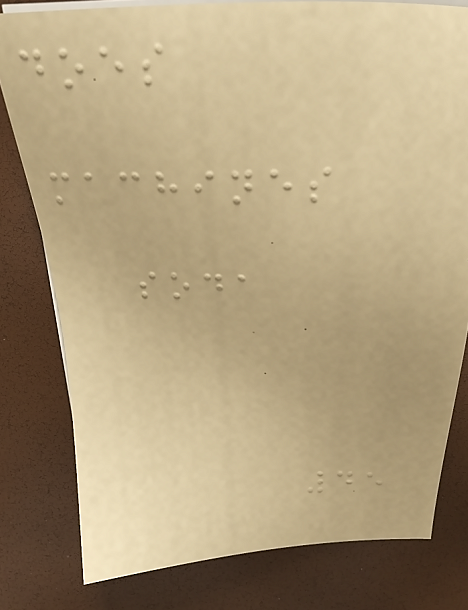does
machines
soda
45
